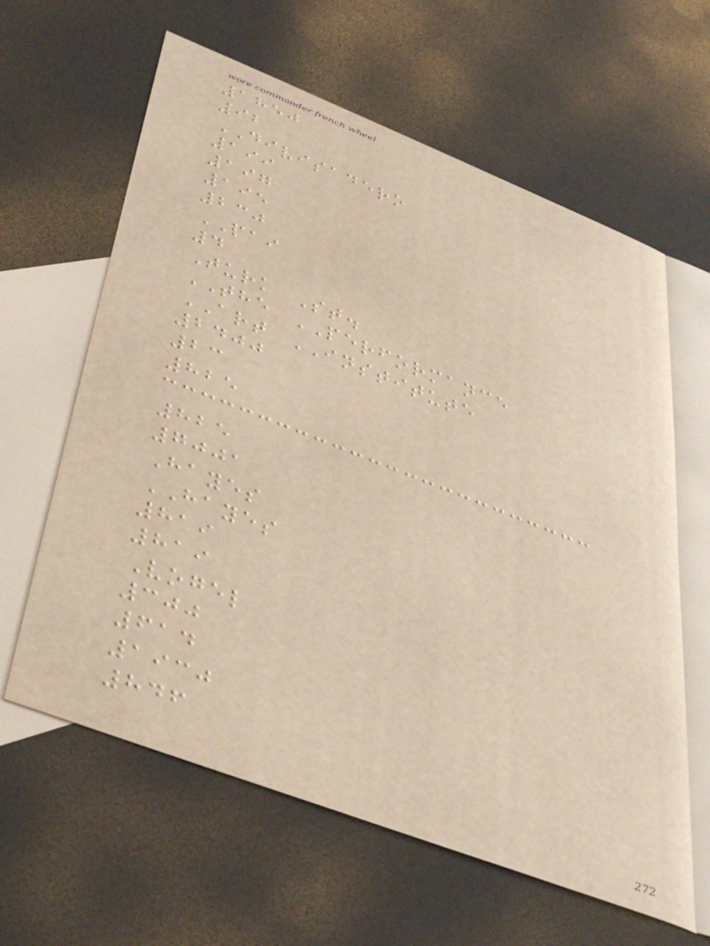1850
92
DIVISADERO
199
197
195
230
PAI
4
Turk St.
THE PERFORMANCE
ART INSTITUTE
2400
23
825
825
7001
Hayes
HAYES
819
819
Vogel
300
614
1930
846
